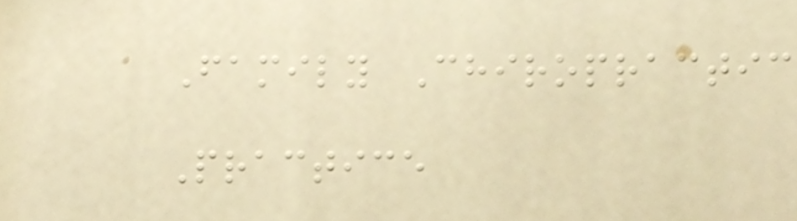Family Chiropractic
Practice
